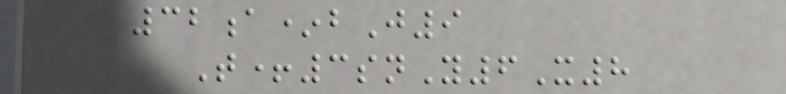32a*bJ9
T+3snY6X8
